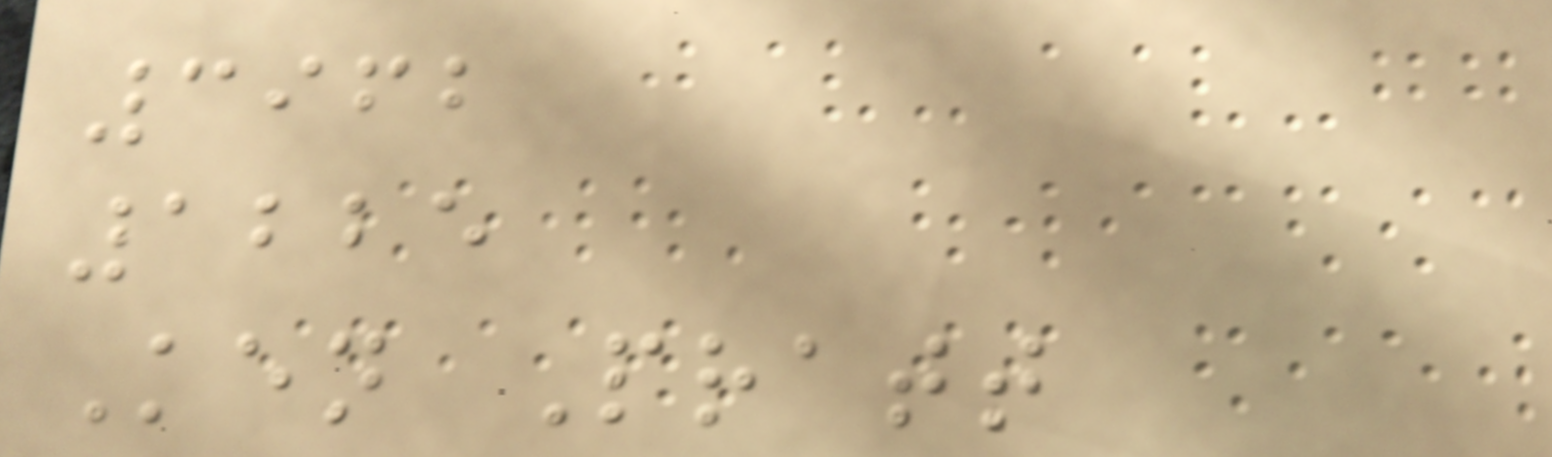3962
1225
Ken Pratt
